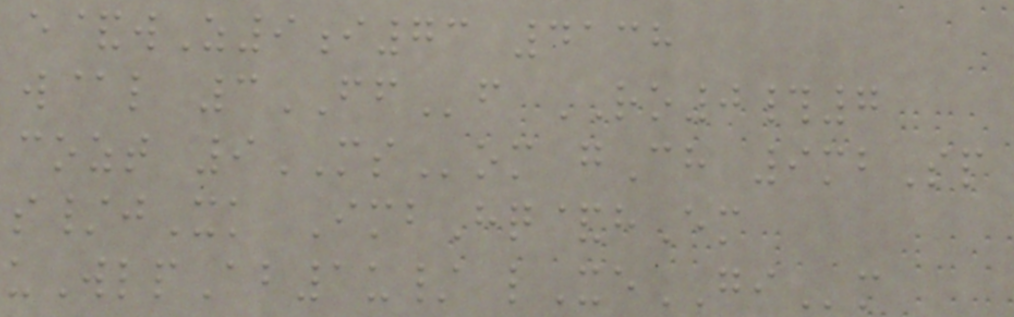e&wZ9i73 4138
w@l 3FFf RO0#7
cozt 9MSom gCh 9mbSp
s/jXk ImbHq&hEm
uWlpAb1u/ lXeGIm
